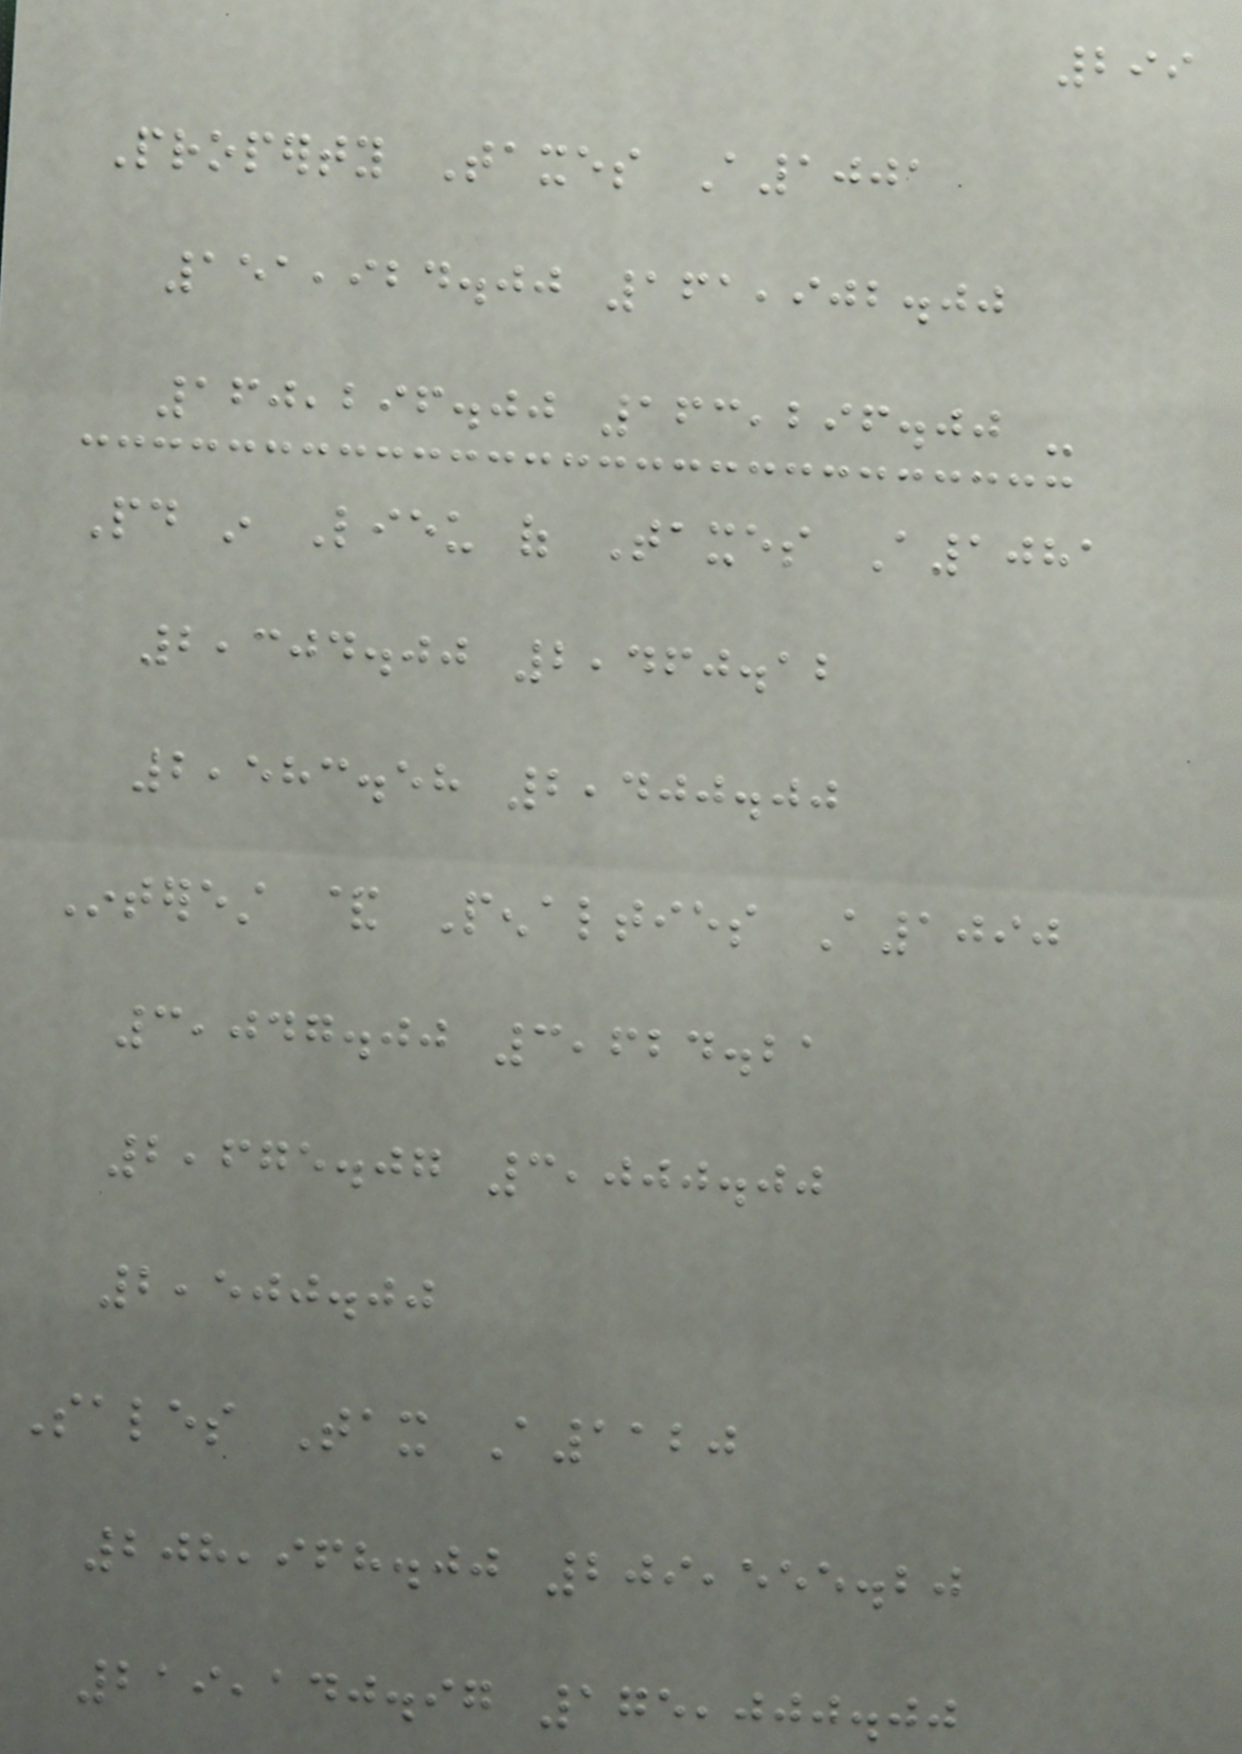299
Property Taxes A1001
151,924.00 161,902.00
160,296.00 163,296.00 -
Paid in Lieu of Taxes A1081
2,304.00 2,460.12
2,583.58 2,400.00
Interest & Penalties A1090
3,047.00 3,624.21
2,675.07 3,000.00
2,500.00
Sales Tax A1120
208,968.00 209,555.20
219,140.97 175,000.00
